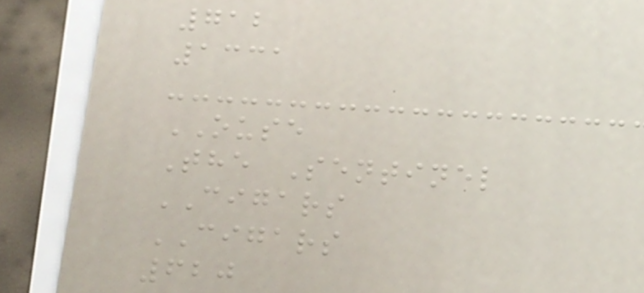712
1331
OUSE
The Sentinel
CIGARS
CIGARS
620
